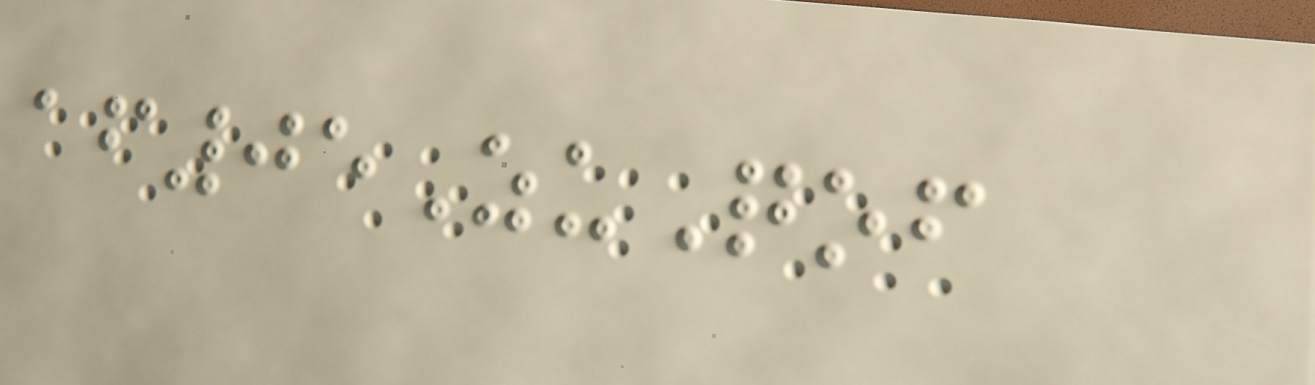af05ZuQof
